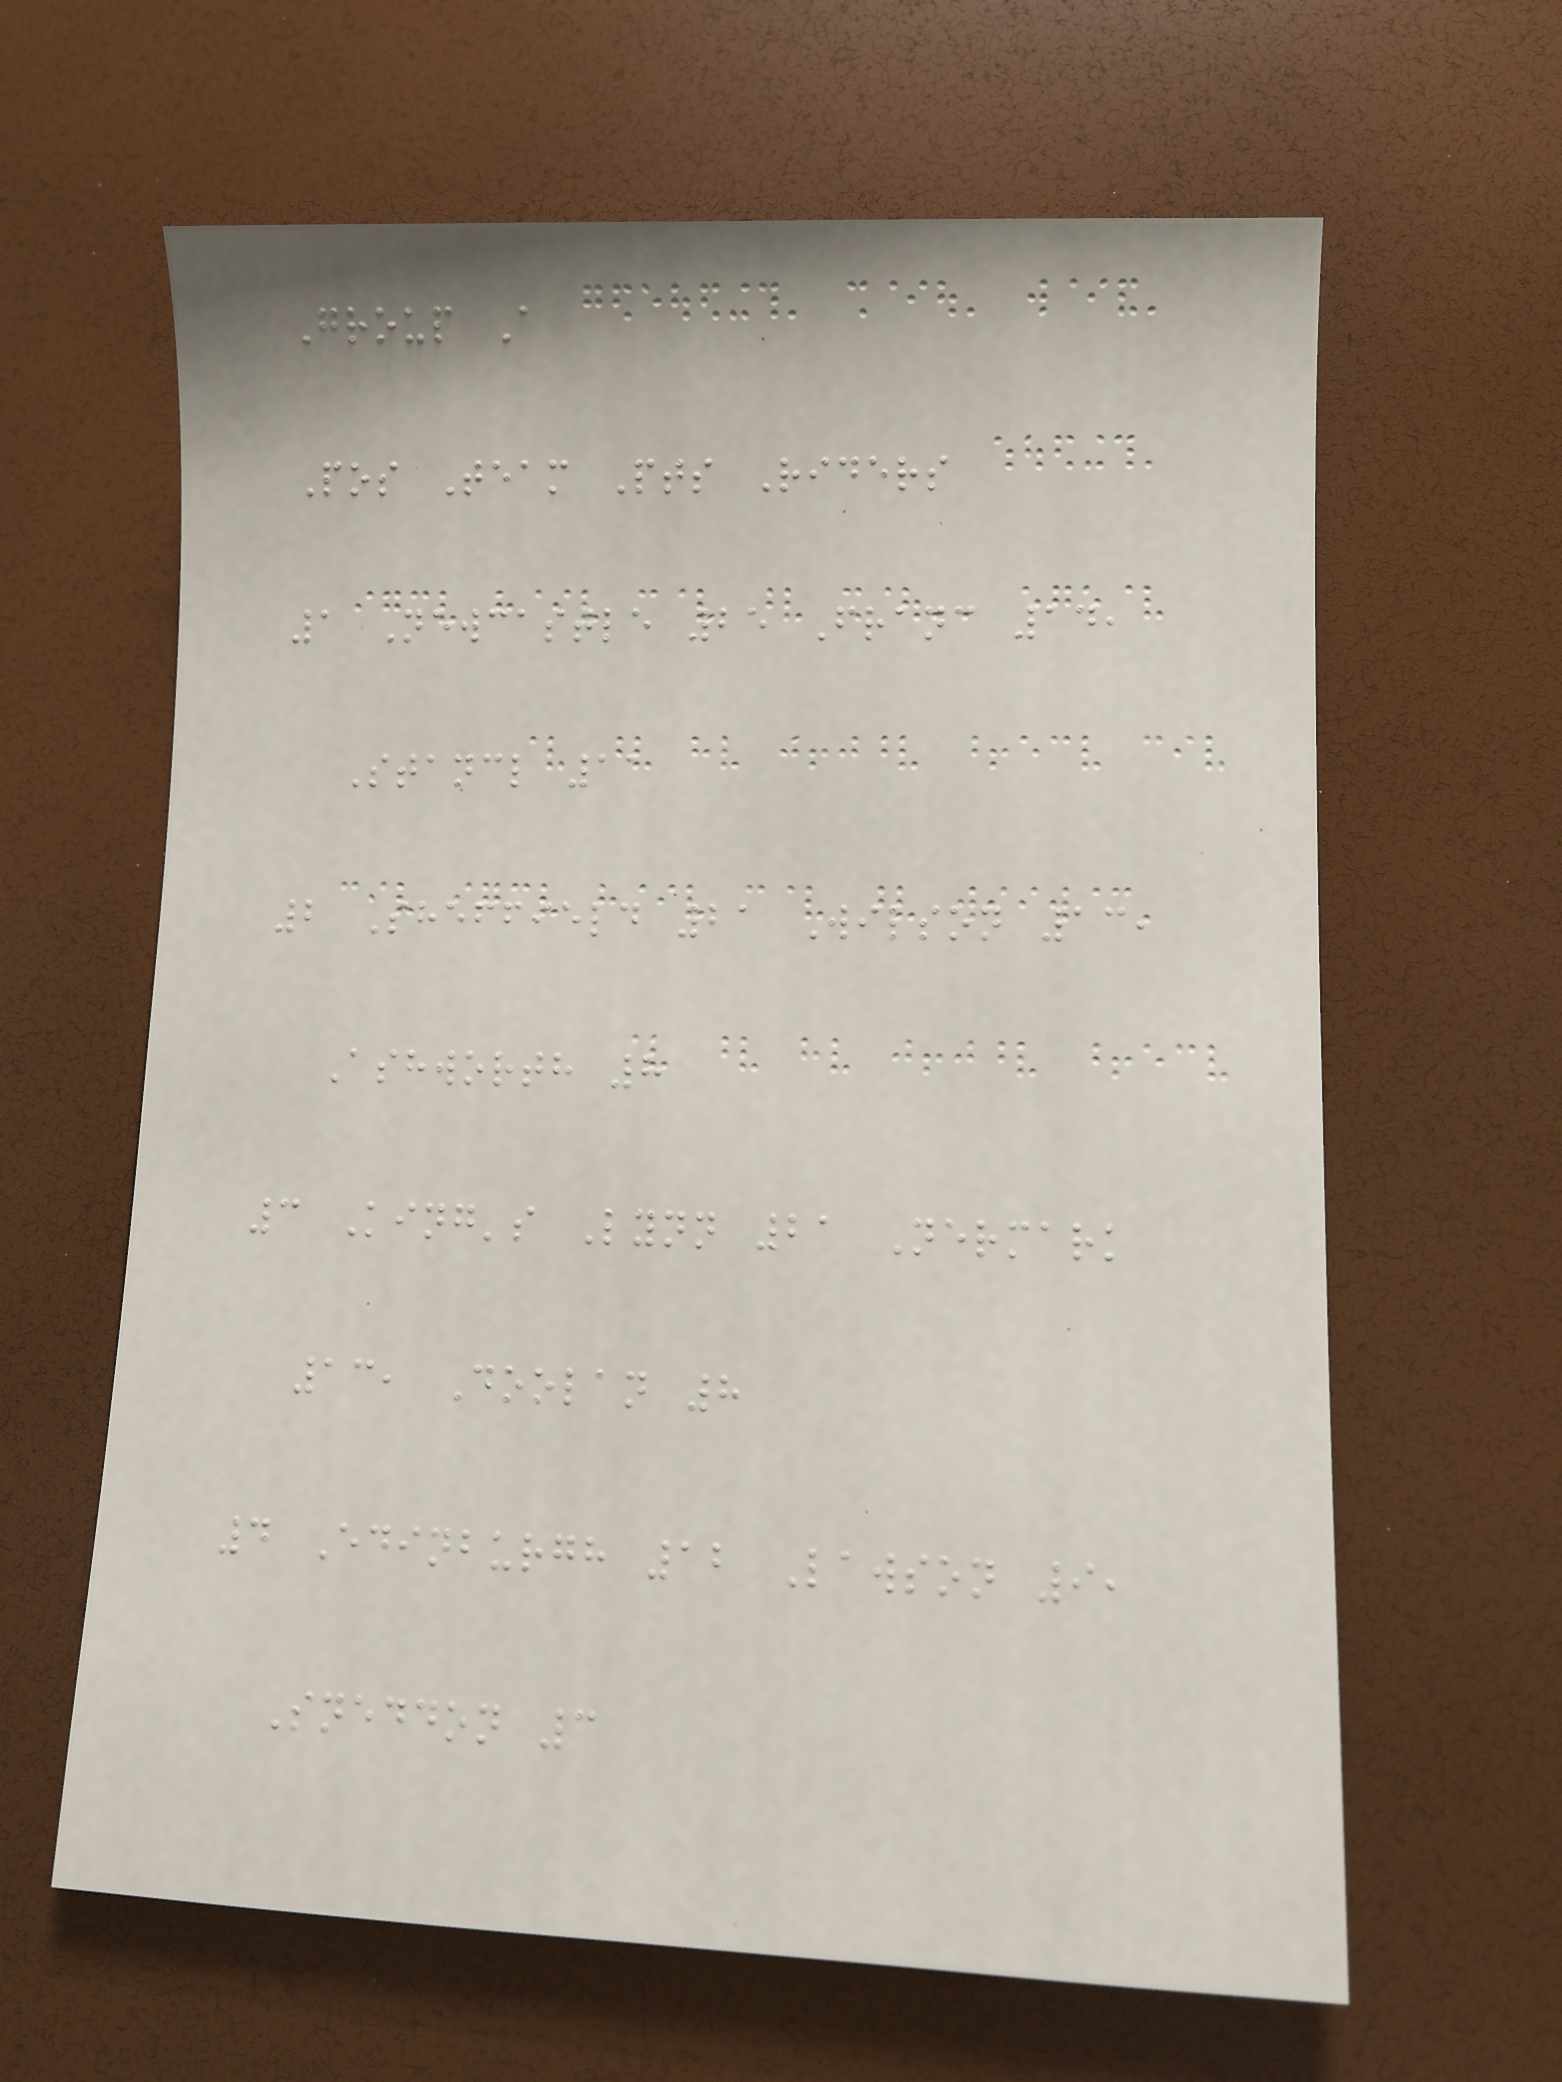Group A
Pos Team Pts Riders
1 Newcastle 25 Franc 14,
Stancl 11
2 Sheffield 21 Wilson 13,
Ashworth 8
3 King's Lynn 21 Nermark
13, Doolan 8
4 Edinburgh 12 Lawson 9,
Sneddon 3
